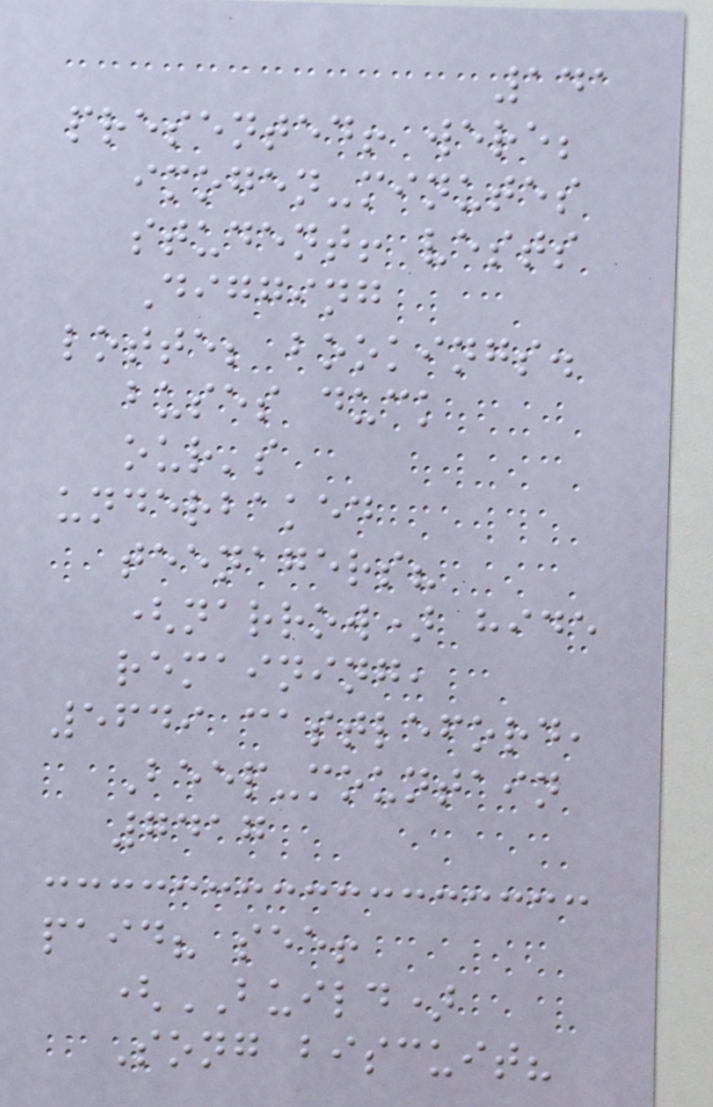141
presented! were;
imogen-minutes
student! vests
Digging
lotte; bookings.
buses duck
our's
underbaked
teenagers?
(narrow) hide
remaining,
5649 castleford,
Beep-mountain
7417
paid? see!
(BUILD)
Song biscuit?
